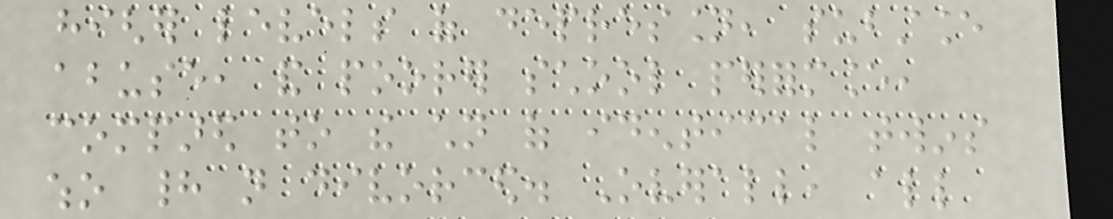higher levels of depression, substance
abuse, and poorer school performance,
compared to the children of identical twins
who had not divorced. Overall, all
